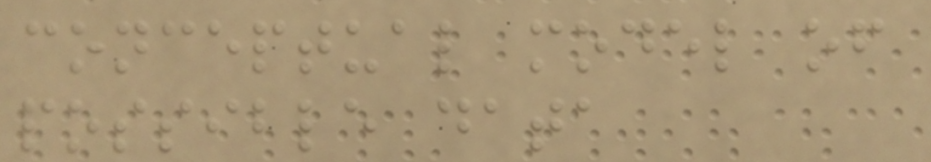conceptual model of
possible data
